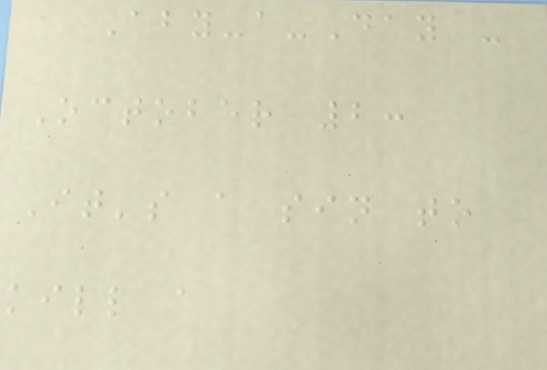Aby-a-Day -
October 2:
It's a sin to
kill a
